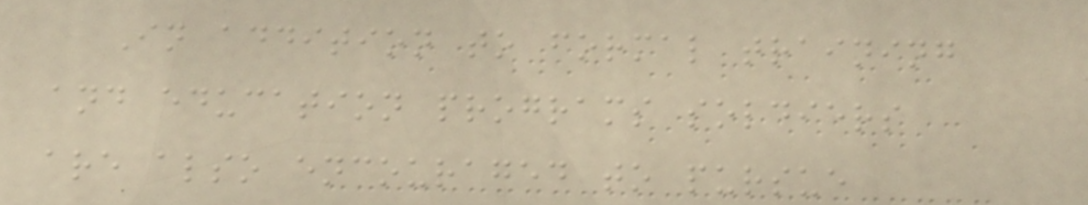In addition to formal training
and education programs soldiers
are also encouraged to pursue
